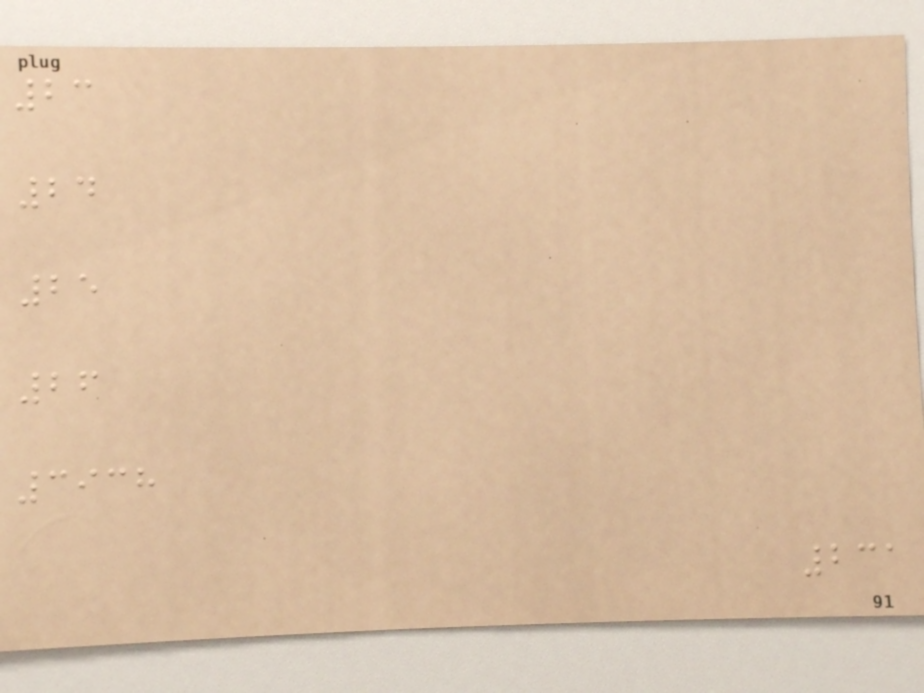23
24
25
26
3938
231
